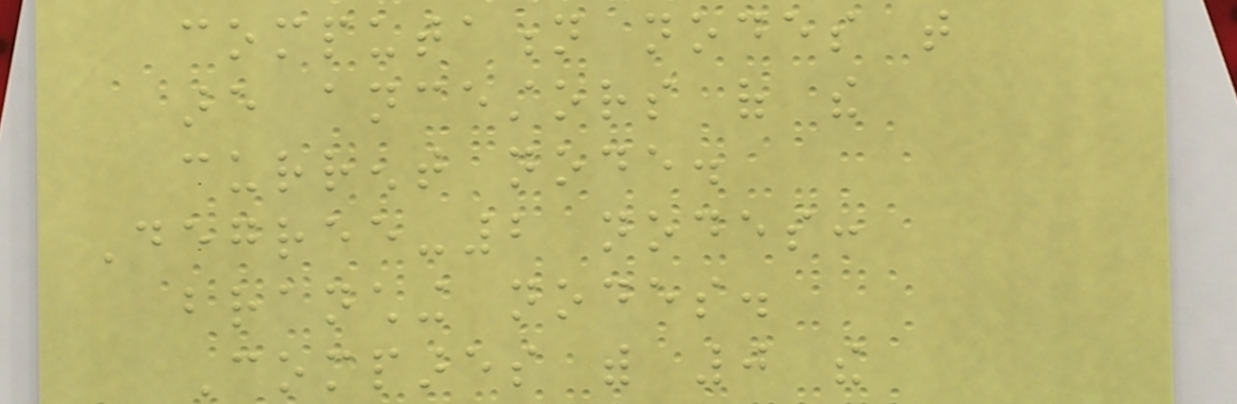computation nodes that
are ancestors of the
current node.
Degree-2 nodes:
branching nodes.
Compares with 0 the
